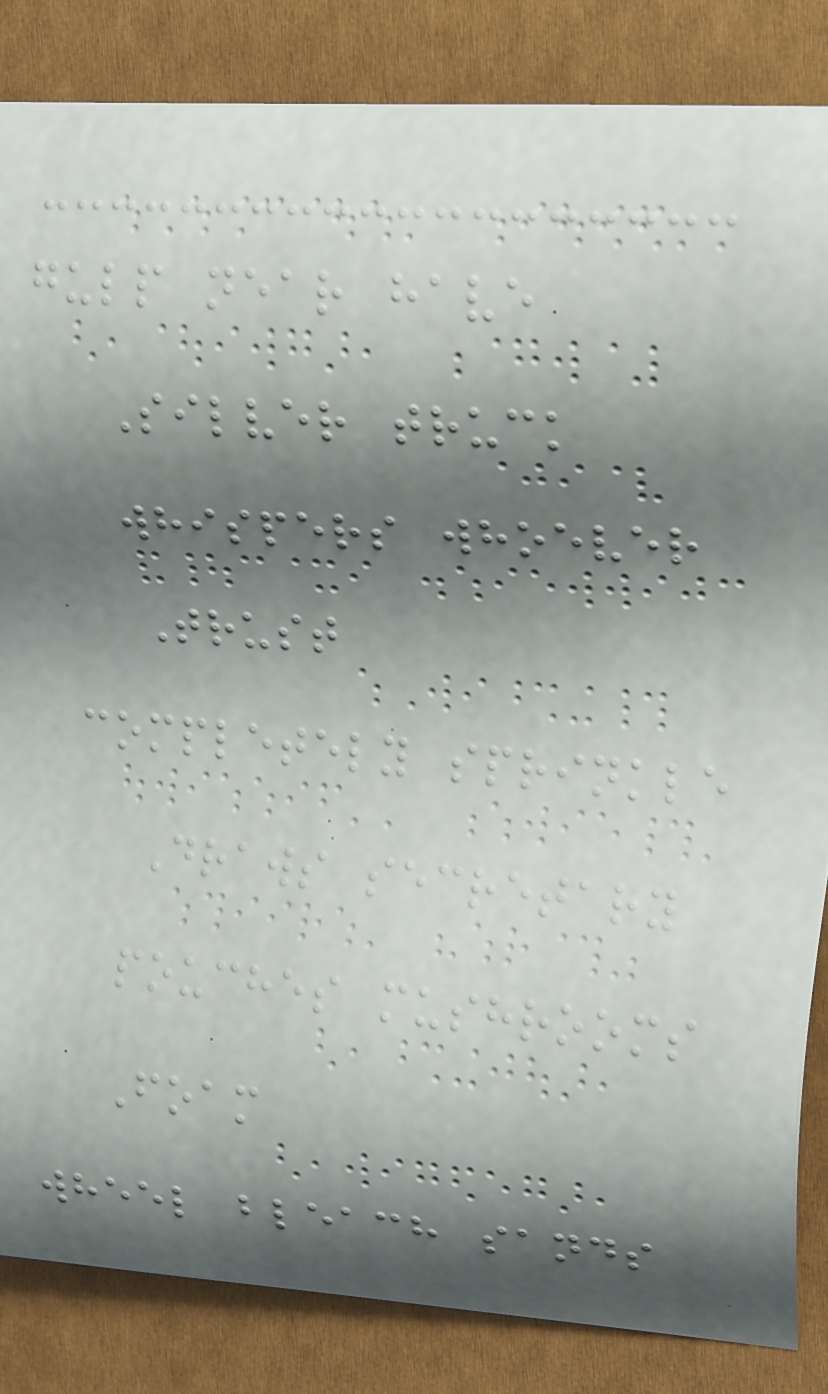gulp near have
Silver truck
whispers whoever
Trust
completely sprinkle
Draws secretary
pouches mushrooms
Foam
wheel bleach sands
